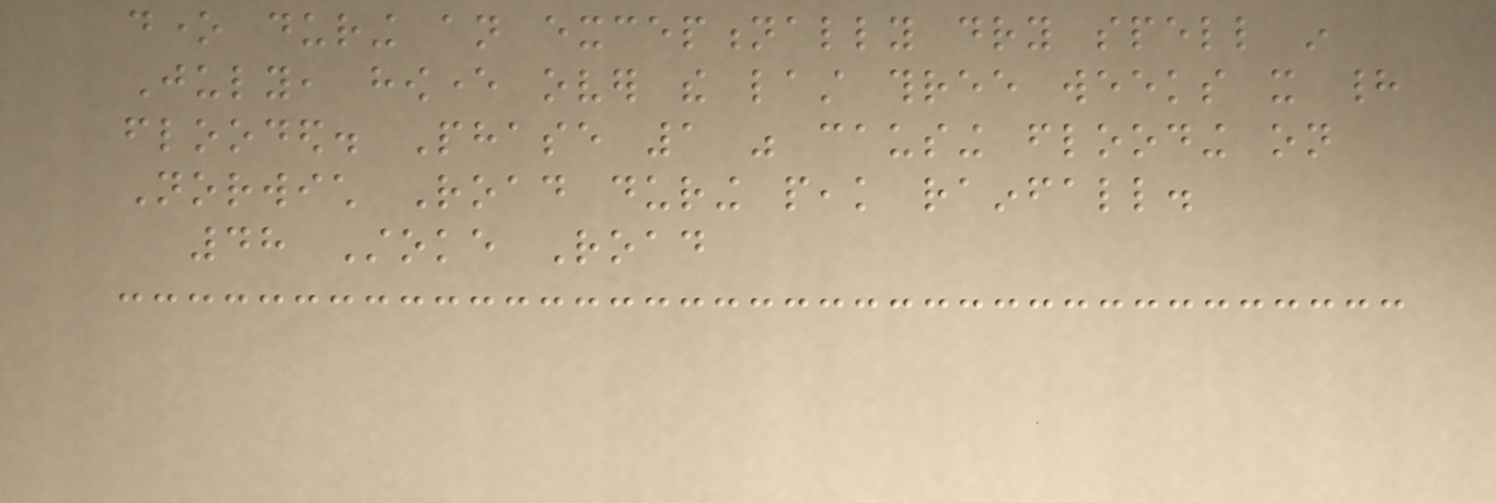done during an exceptionally dry spell in
July, however over the last three weeks it had
flooded. Phase 1 was causing flooding on
Norwich Road during peak rainfall.
48 Stoke Road
